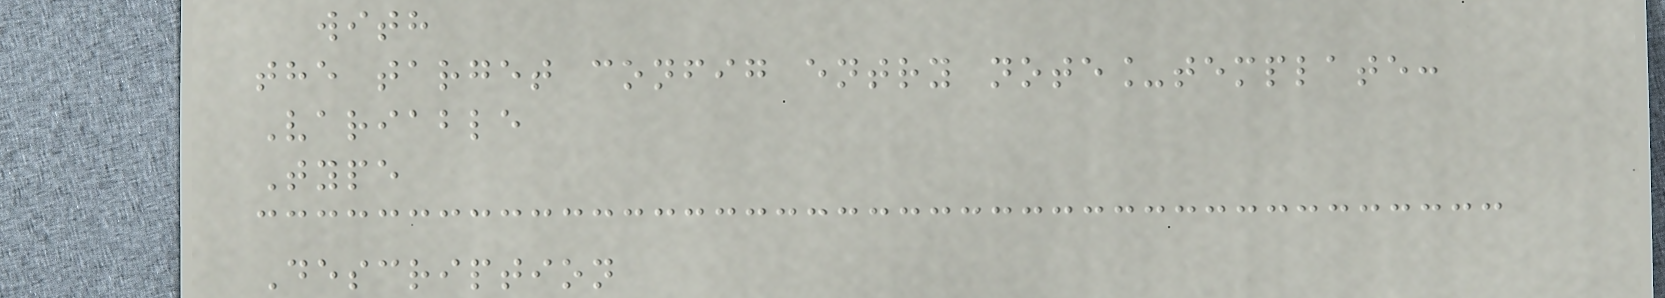with
the target config entry note_template:
Variable
Type
Description
